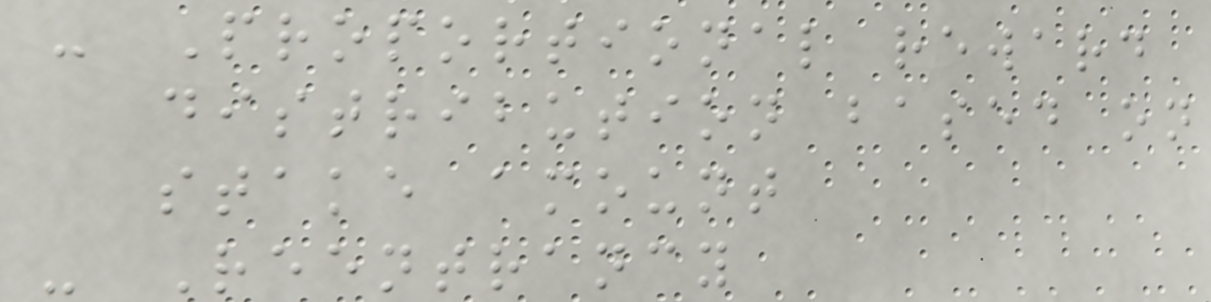- Proportional reward
distribution based on
stake amount
- Reentrancy
